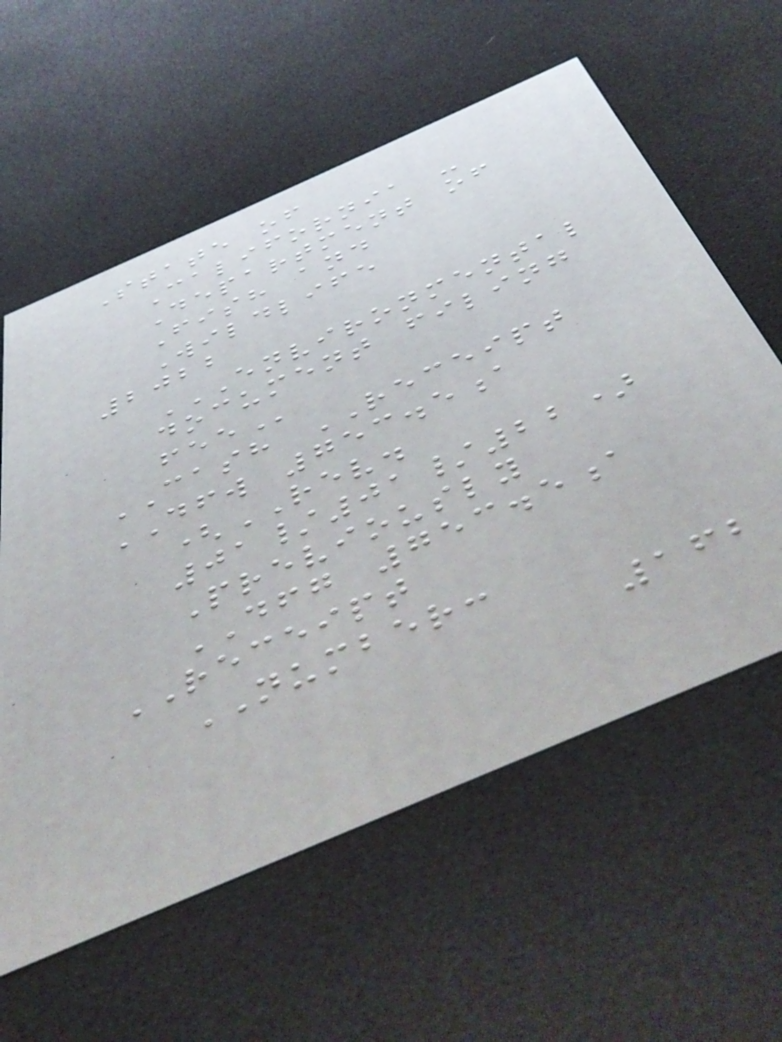State of
California -
Department of
Fish and
Wildlife
2022
ENVIRONMENTAL
DOCUMENT FILING
FEE
CASH RECEIPT
DFW 753.5a
(REV.
01/01/22)
Previously
DFG 753.5a
RECEIPT
NUMBER:
162
